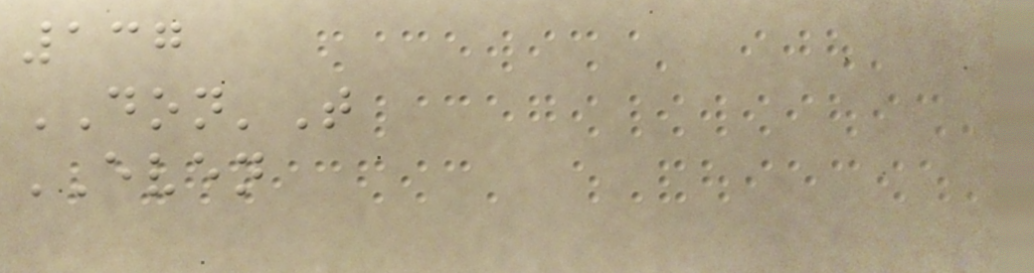137
DON'T
EVEN
